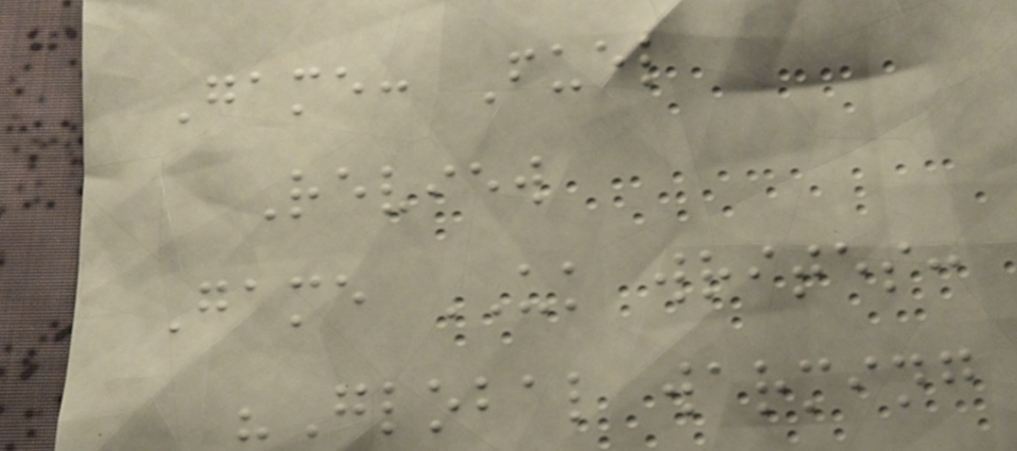Game: Fuel
Review
Game UK writes:
"Global warming
